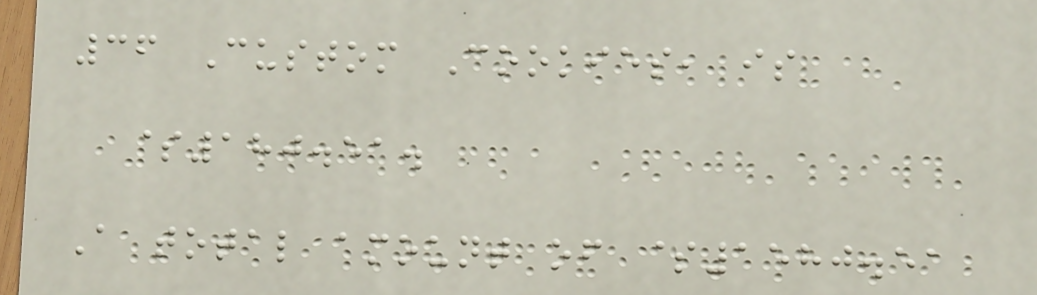36 Custom Cookies, is
$180.51.
A total amount of $1580.51
